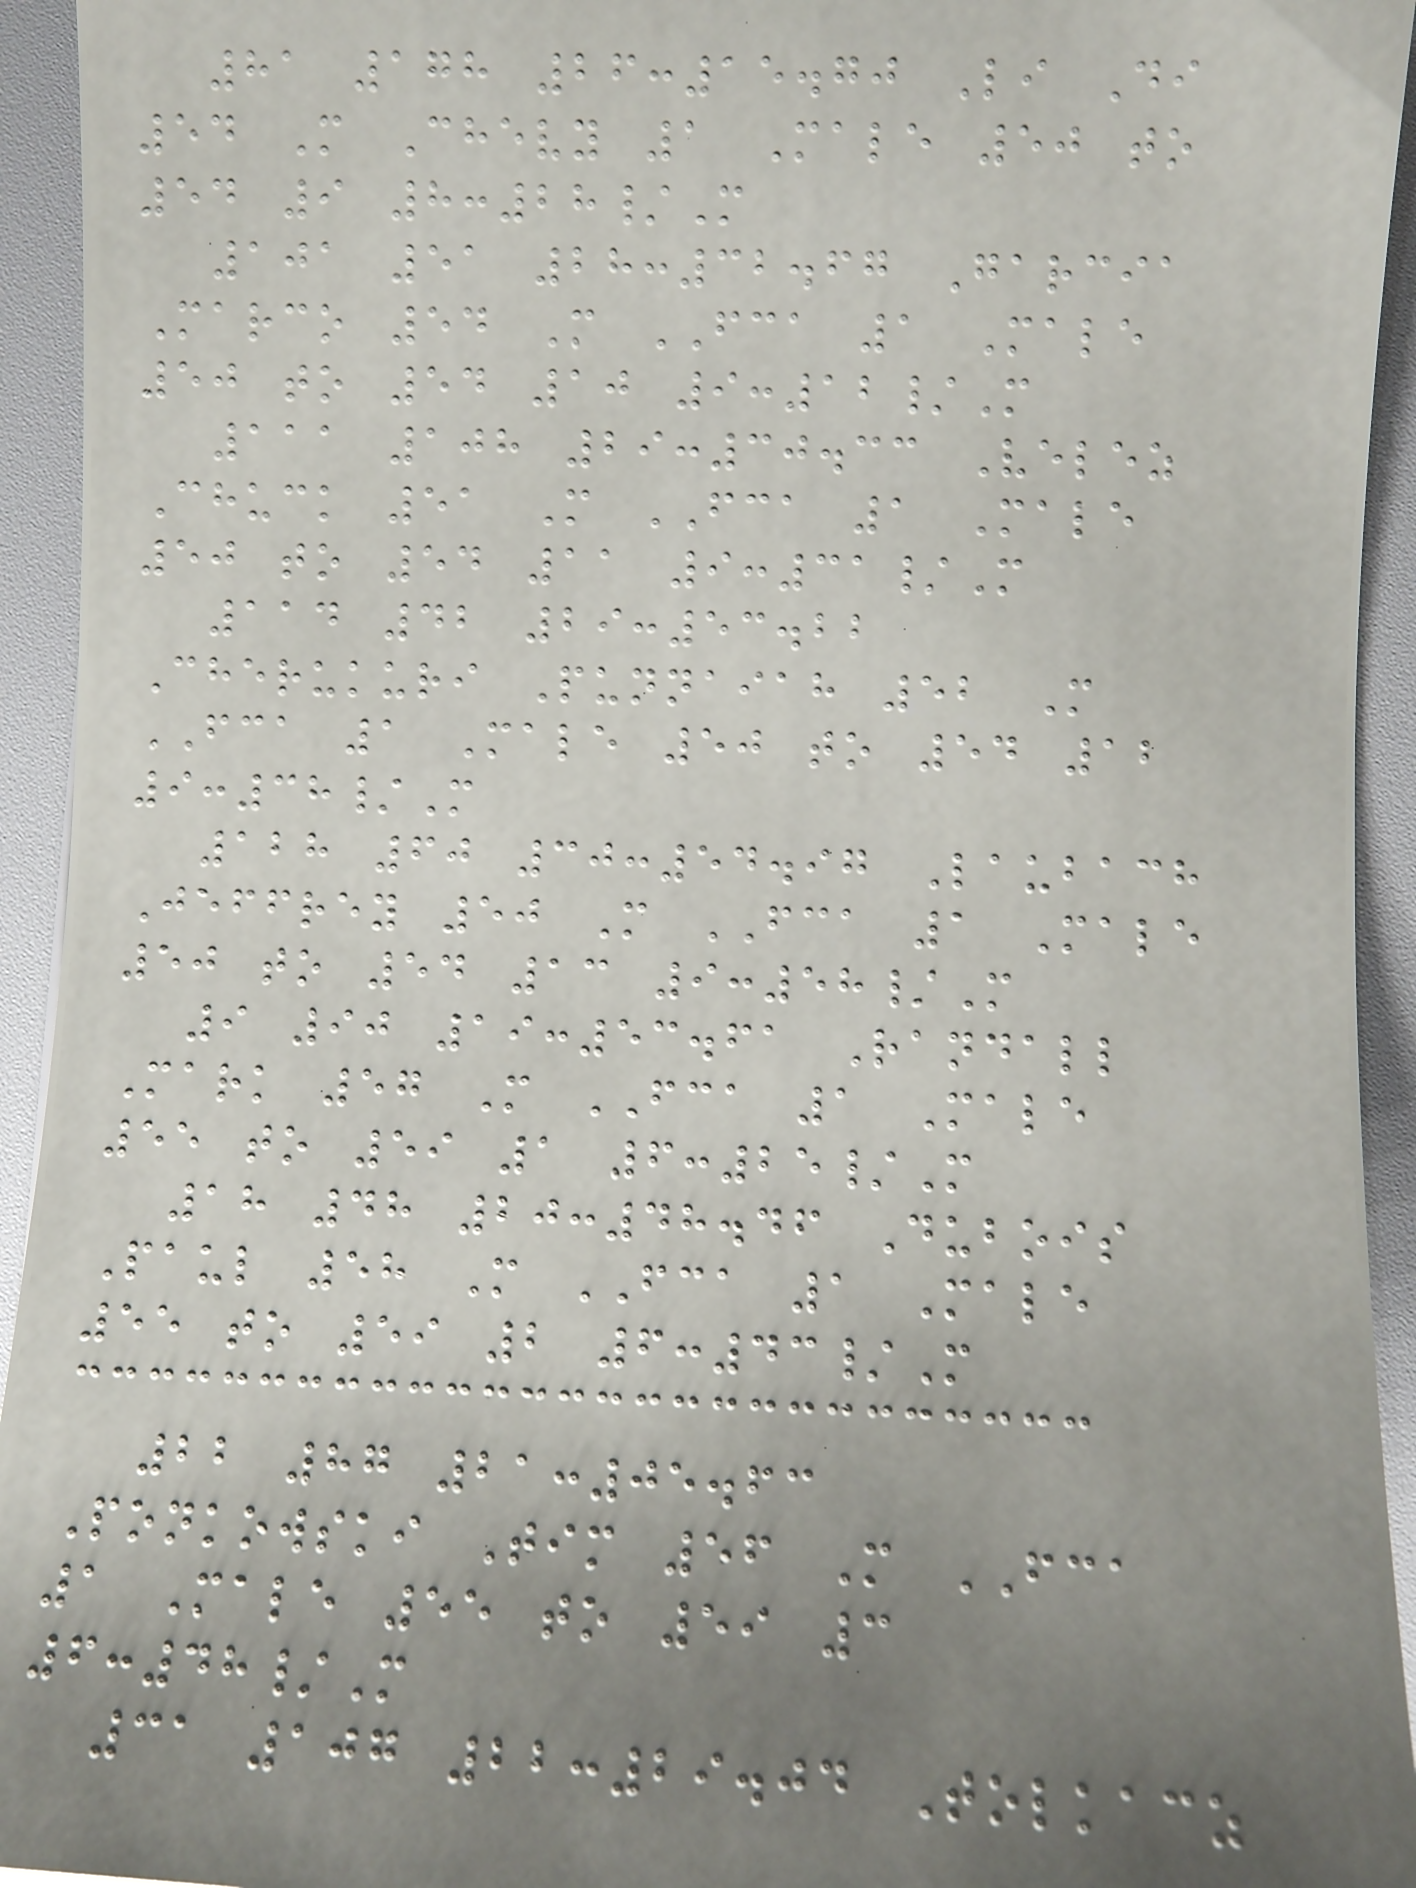81 178 26:15.70 Li Di
54 M Chevy 1 Male 50 to
54 9 8:28/M
101 51 28:32.67 Garcia
Marco 54 M FCA 1 Male
50 to 54 10 9:12/M
111 108 29:30.33 Velez
Chuck 51 M FCA 1 Male
50 to 54 11 9:31/M
114 42 29:53.22
Cherukuri Punnaiah 52 M
FCA 1 Male 50 to 54 12
9:38/M
128 60 30:54.97 Laubach
Jeffrey 50 M FCA 1 Male
50 to 54 13 9:58/M
9 90 19:53.61 Randall
Mark 57 M FCA 1 Male
55 to 59 1 6:25/M
18 48 20:48.46 Dubois
Paul 58 M FCA 1 Male
55 to 59 2 6:43/M
22 87 21:05.63
Ponkowski Tim 56 M FCA
1 Male 55 to 59 3
6:48/M
31 107 22:29.04 Tolkacz
